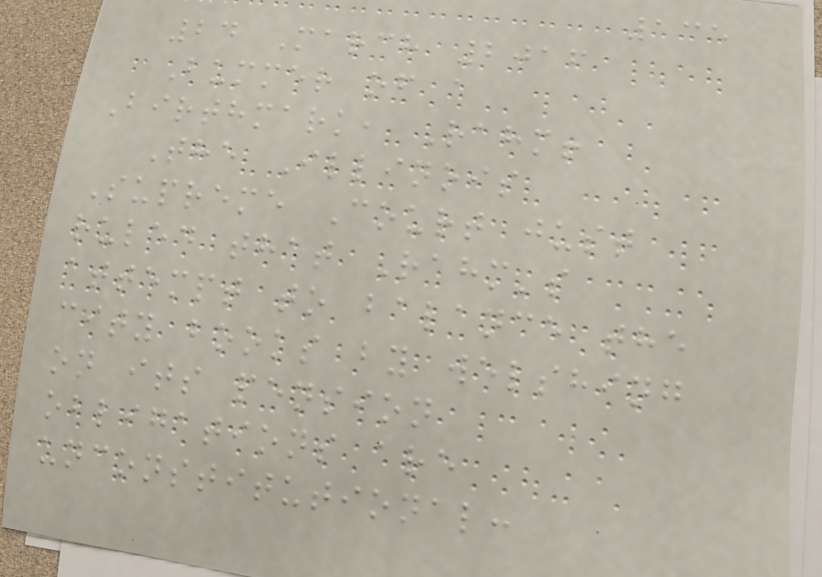135
24 March 2016
Bummer of a
Birthmark, Rahm!
The Illinois
Supreme Court just
ruled that Rahm's
attempt to balance the
city books by welshing
on its pension
obligations are
unconstitutional:
